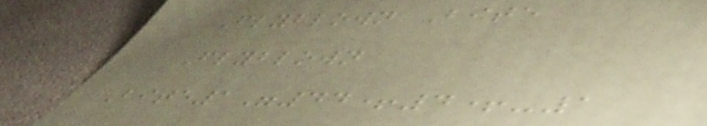Flyblown Bite
Flyblown
Bite1"44+4+-1
